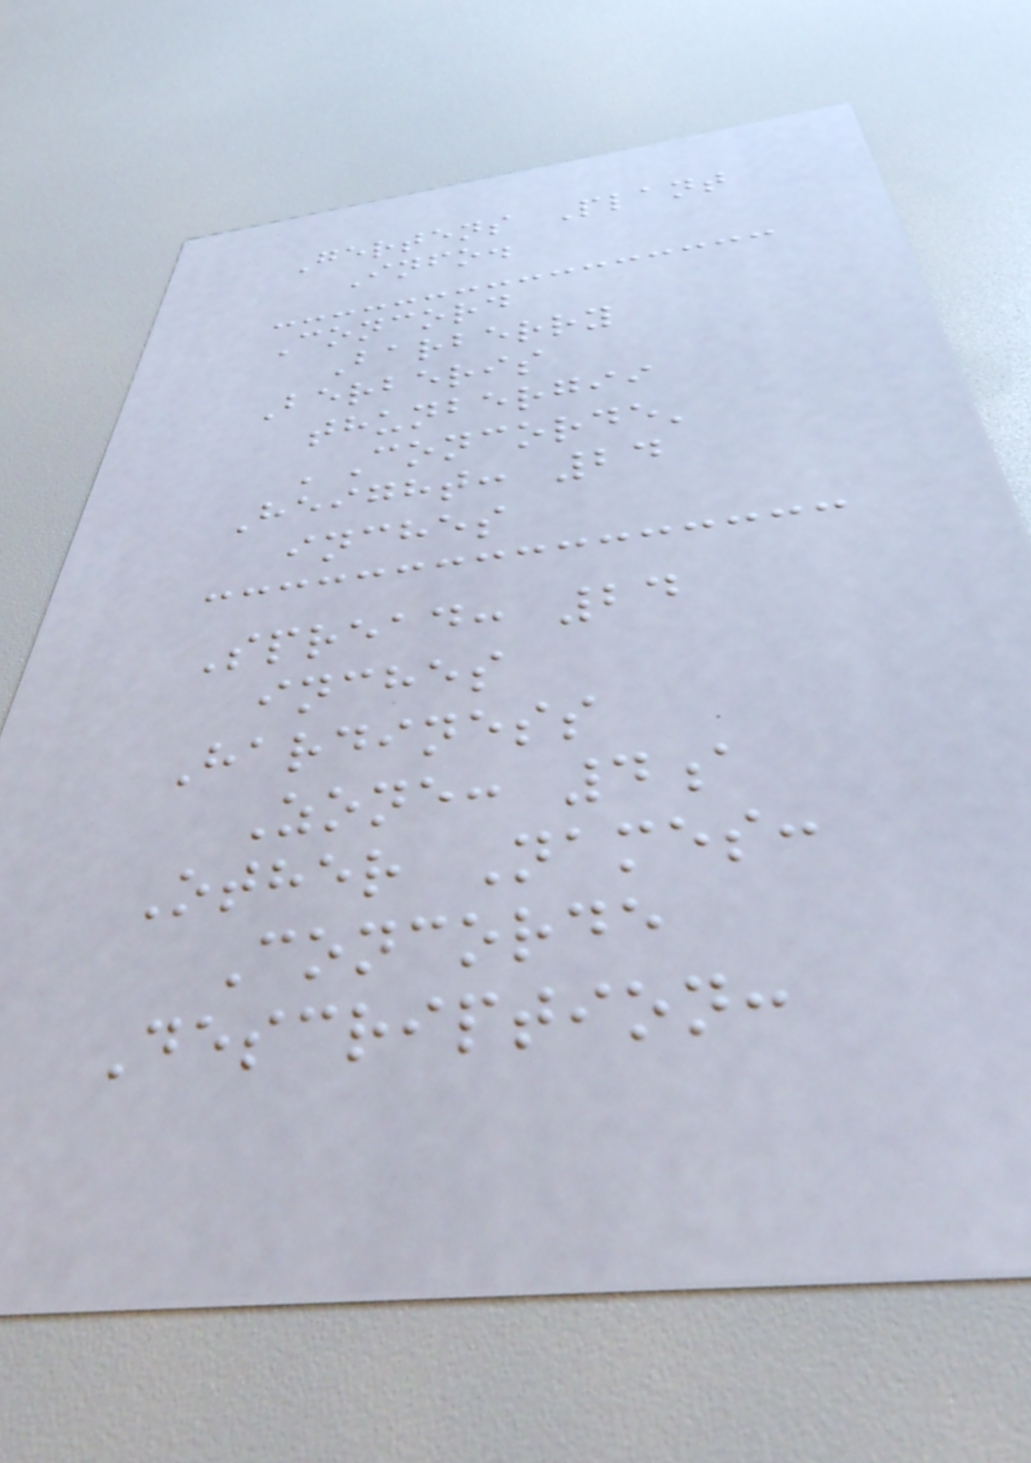Gertens Plant
Info.
Concord
Barberry
Berberis
thunbergii
'Concorde'
Height: 24
inches
Spread: 24
inches
Hardiness
Zone: 4a
Other Names:
Concorde
Description:
